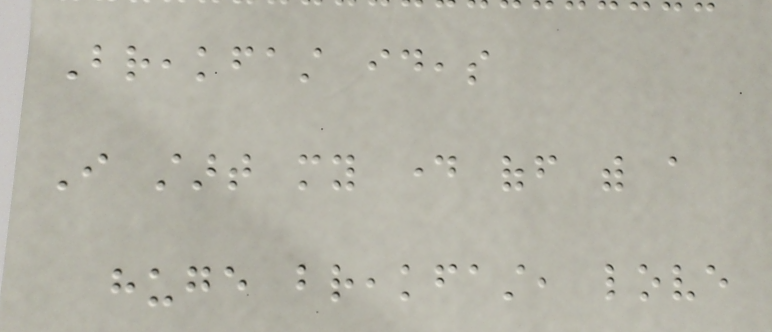Breakfast ideas
I start my day off with a
huge breakfast, love
